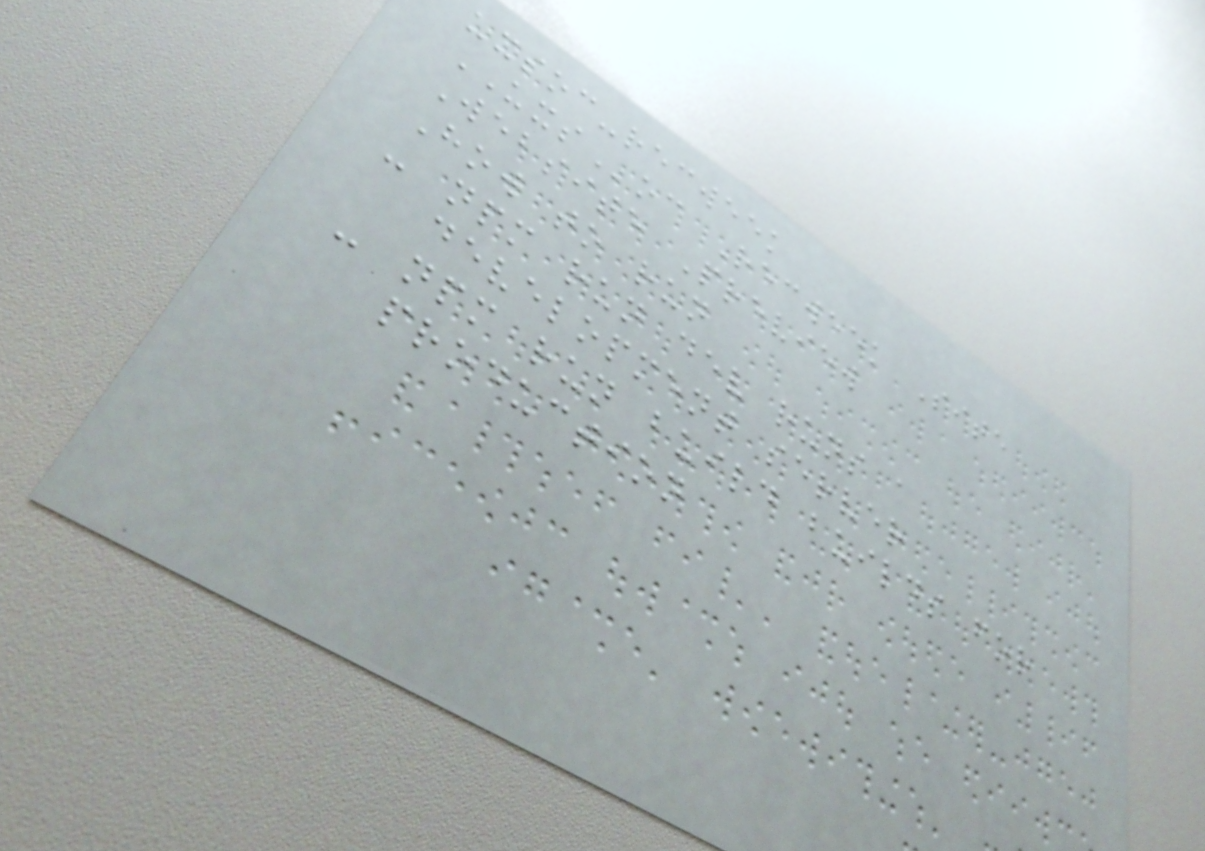uxsoc-recweek
UXSoc Recweek Site
Website Preview
How to run
- npm run dev runs a
development server
- npm run build builds for
production
